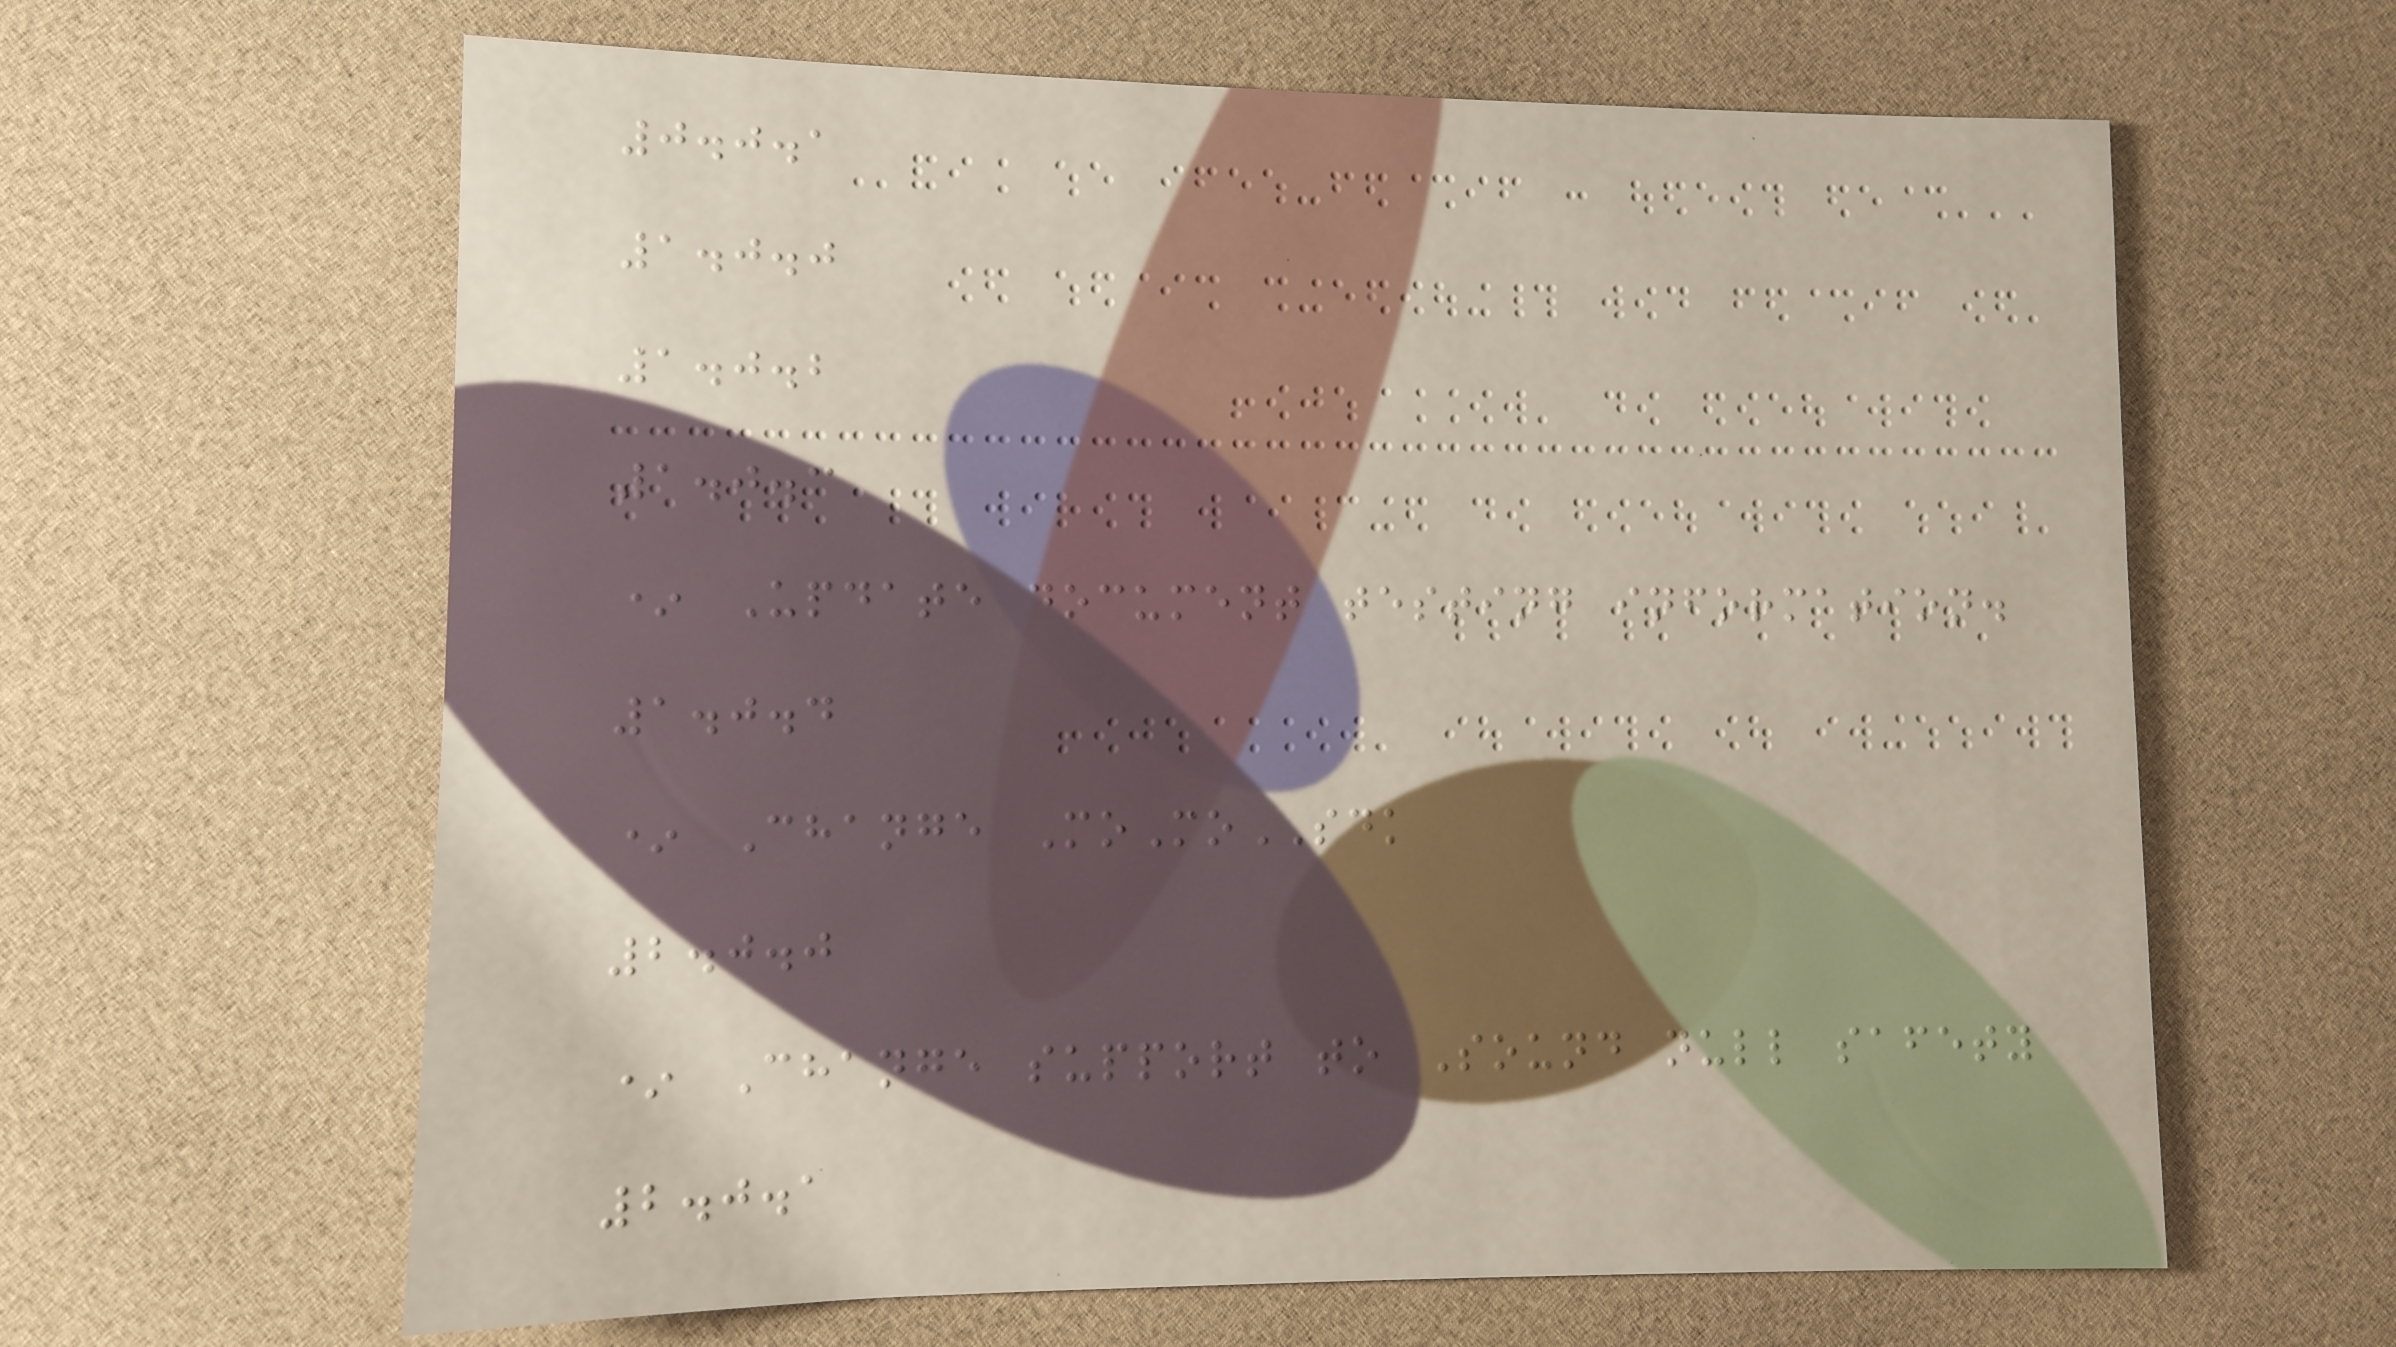0.0.1
1.0.0
1.0.2
1.0.3
* Update document testing information.
1.0.4
* Change MoMoSDK
2.0.0
* Change support to Sound null safety
2.0.1
